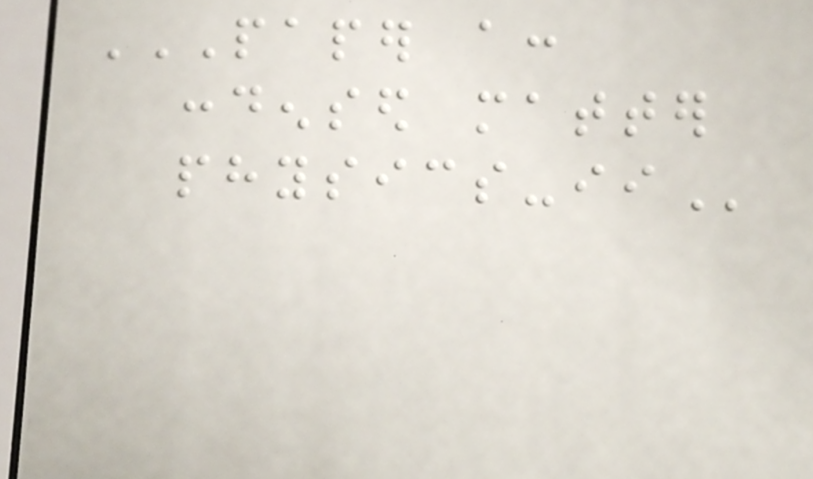PAPER A:
CONDENSED MATTER
PHYSICS-II
